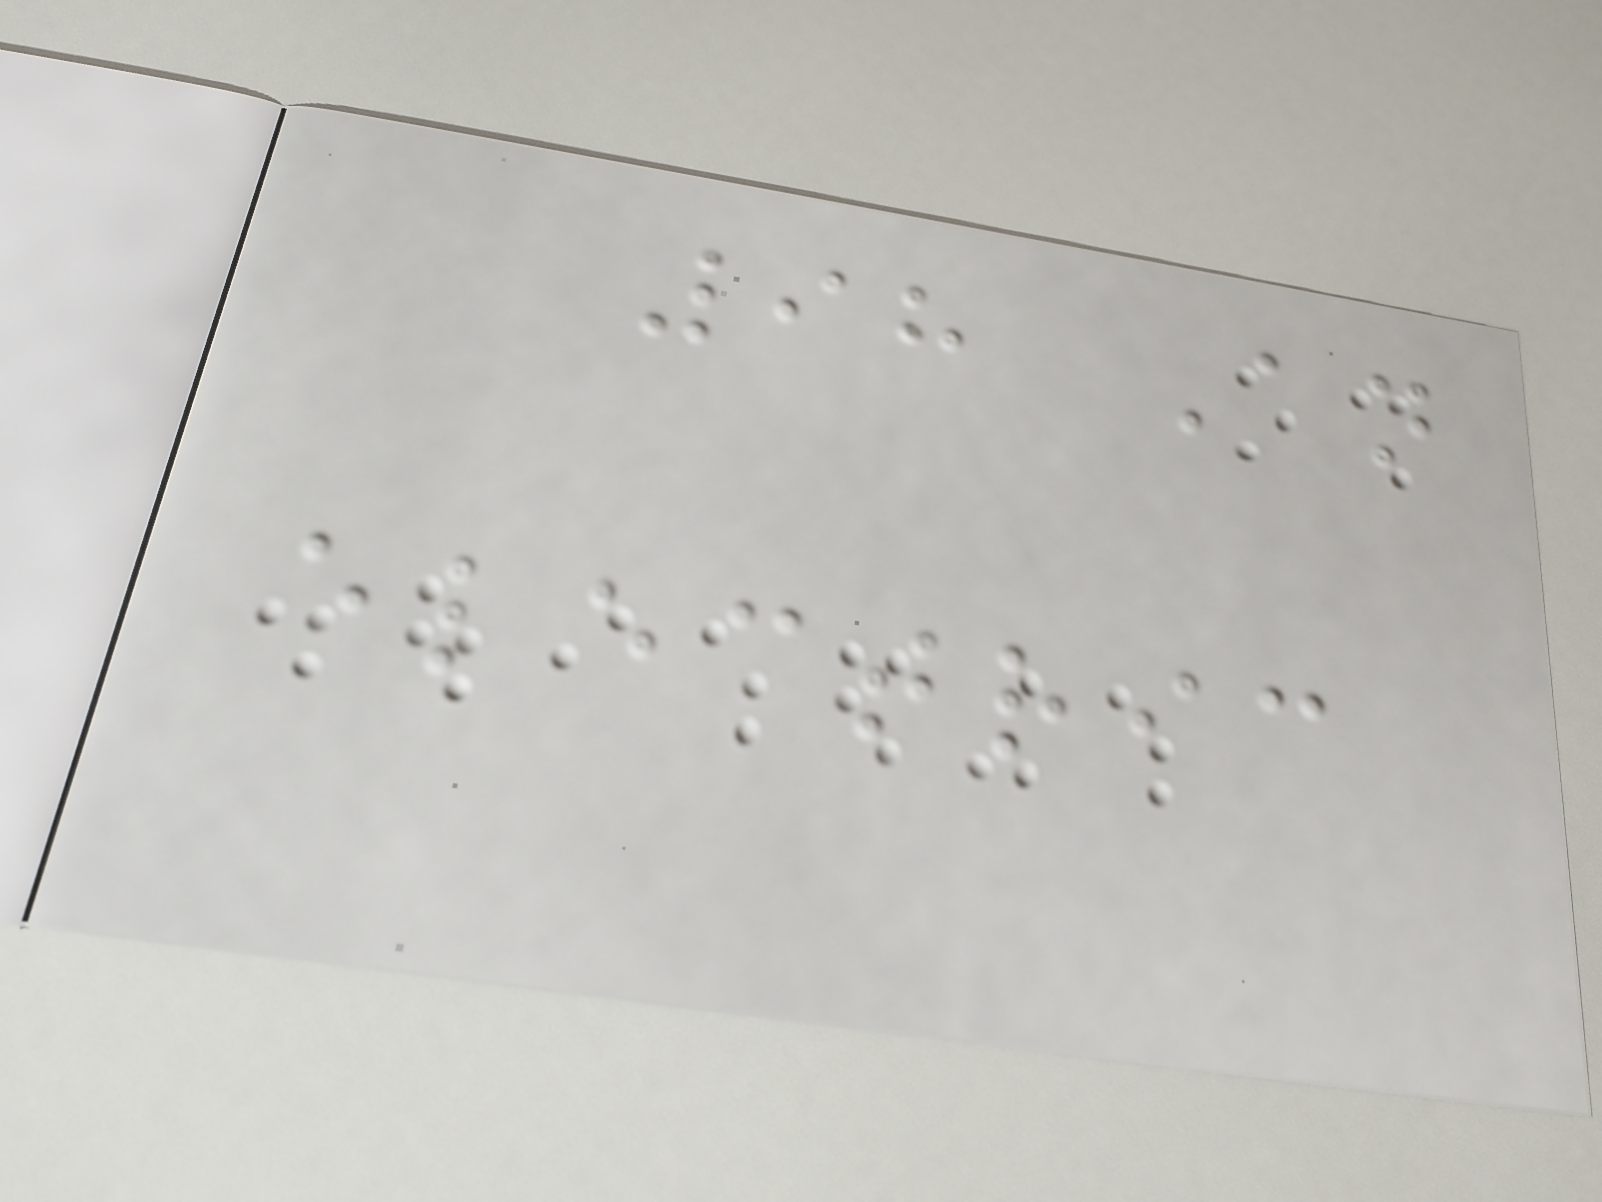98 An
electric
